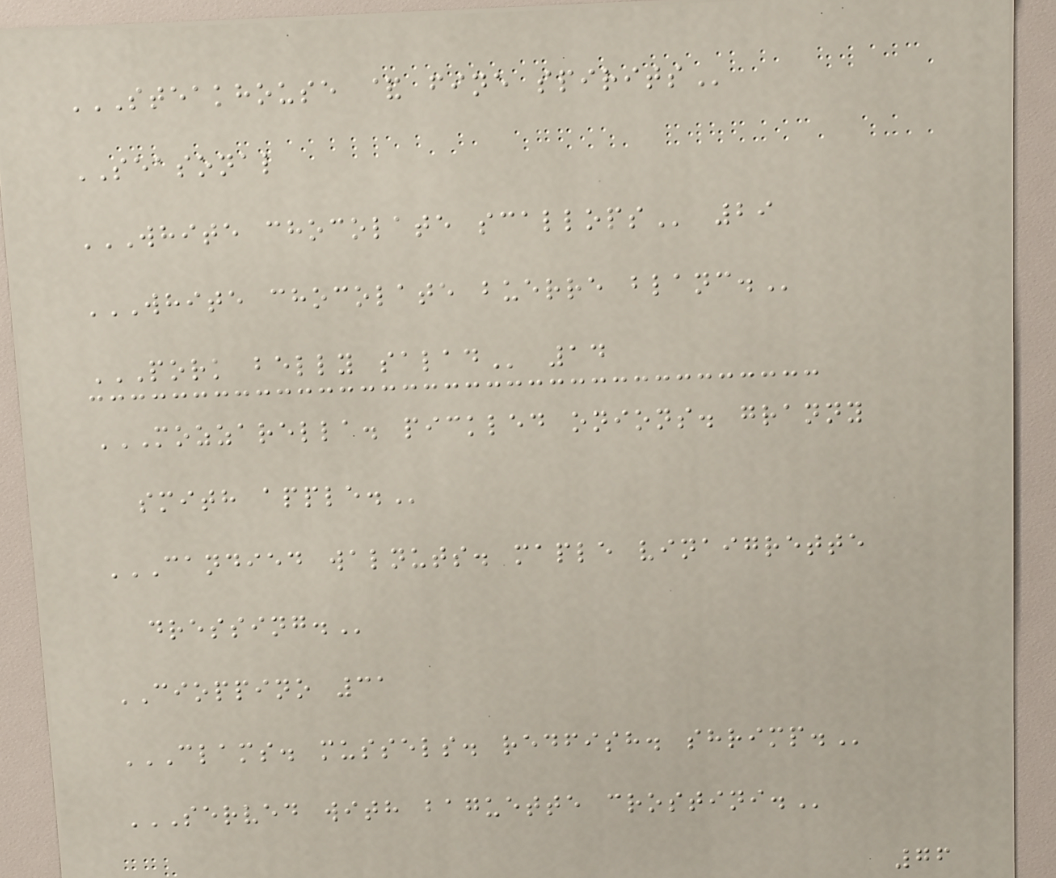STEAKHOUSE & FINE SPIRITS
SEASONAL
WHITE CHOCOLATE SCALLOPS 29
WHITE CHOCOLATE BUERRE BLANC.
PORK BELLY SALAD 14
MOZZARELLA. PICKLED ONIONS. GRANNY
SMITH APPLE.
CANDIED WALNUTS. MAPLE VINAIGRETTE
DRESSING.
CIOPPINO 31
CLAMS. MUSSELS. REDFISH. SHRIMP.
SERVED WITH BAGUETTE CROSTINI.
76
